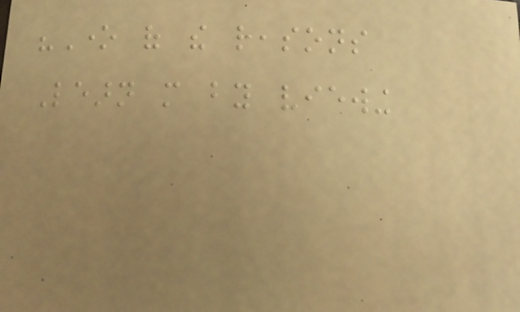"One of the reasons
Learn more by viewing
